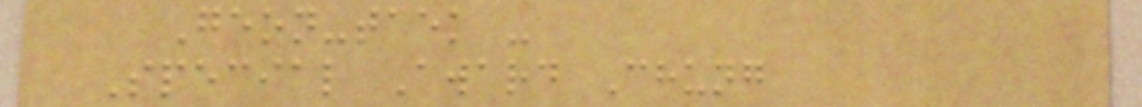Geon-taek -
Special Award Chung
